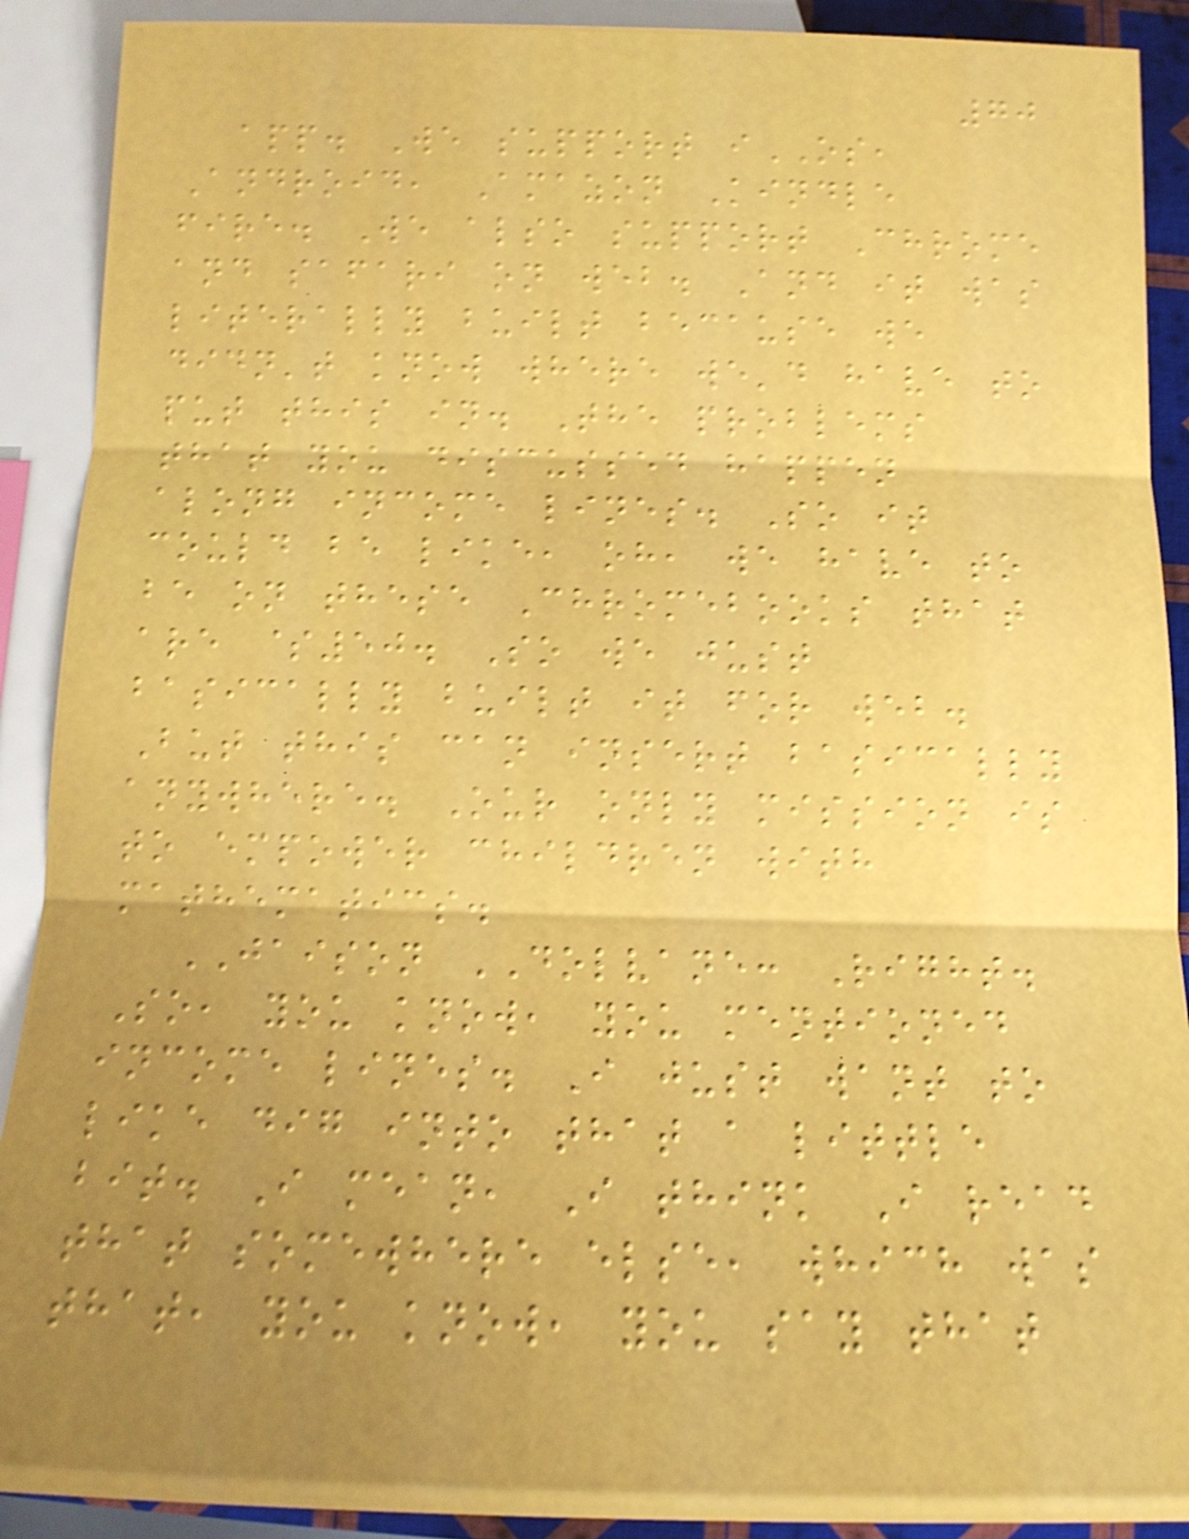70
app. We support iOS,
Android, Amazon Kindle
fire. We also support Chrome
and safari on web. And it was
literally built because we
didn't know where we'd have to
put this in. The problems
that you discussed happen
along income lines. So it
could be like, oh, we have to
be on these Chromebooks that
are $50. So we just
basically built it for web.
But this can insert basically
anywhere. Our only mission is
to empower children with
mathematics.
JAISON DOLVANE: Right.
So, you know, you mentioned
income lines. I just want to
like dig into that a little
bit. I mean, I think I read
that somewhere else, which was
that, you know, you say that
